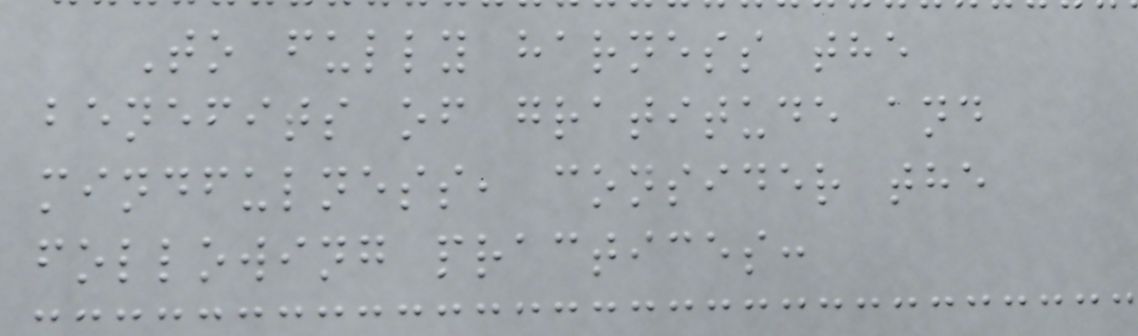To fully harness the
benefits of gratitude and
mindfulness, consider the
following practices:
